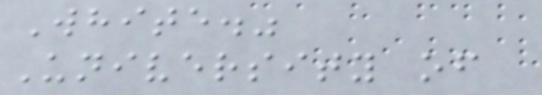White."
University of
